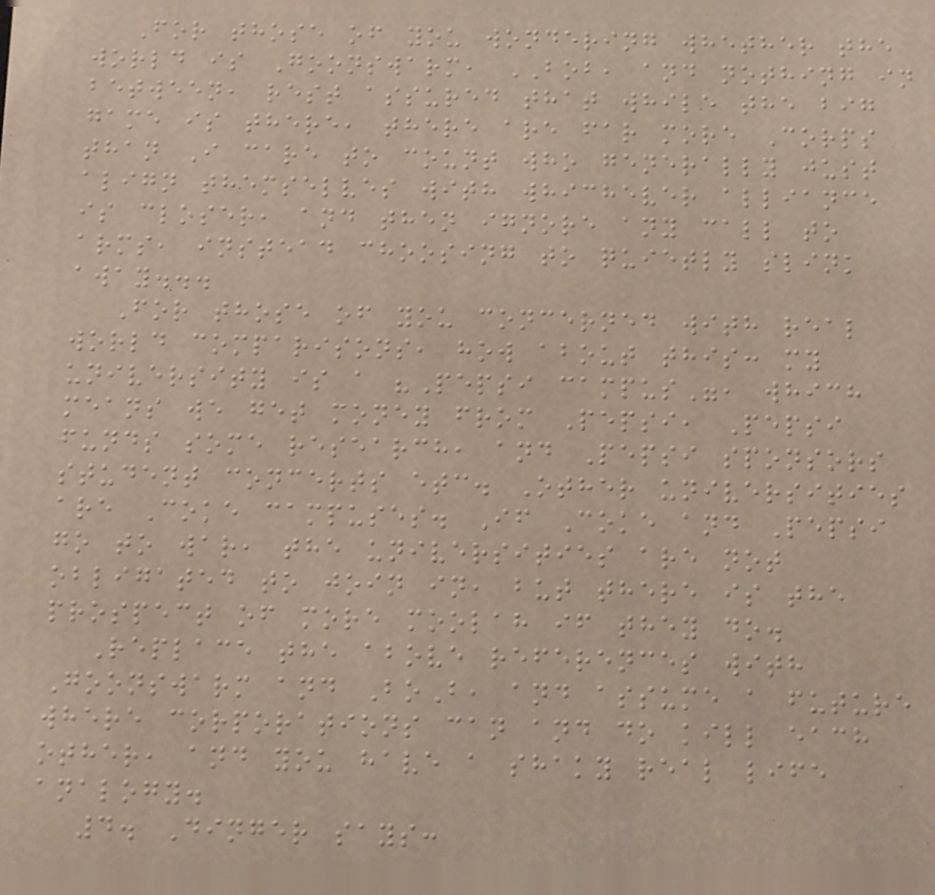For those of you wondering whether the
world is Goonswarm, BOB, and nothing in
between, rest assured that while the big
game is there, there are far more Corps
than I care to count who generally just
align themselves with whichever alliance
is closer, and then ignore any call to
arms, instead choosing to quietly slink
away...
For those of you concerned with real
world comparisons, how about this: my
university is a "Pepsi campus", which
means we get money from Pepsi, Pepsi
funds some research, and Pepsi sponsors
student concerts etc. Other universities
are Coke campuses. If Coke and Pepsi
go to war, the universities are not
obligated to join in, but there is the
prospect of more moolah if they do.
Replace the above references with
Goonswarm and BoB, and assume a future
where corporations can and do kill each
other, and you have a shaky real life
analogy.
4. Dinger says:
